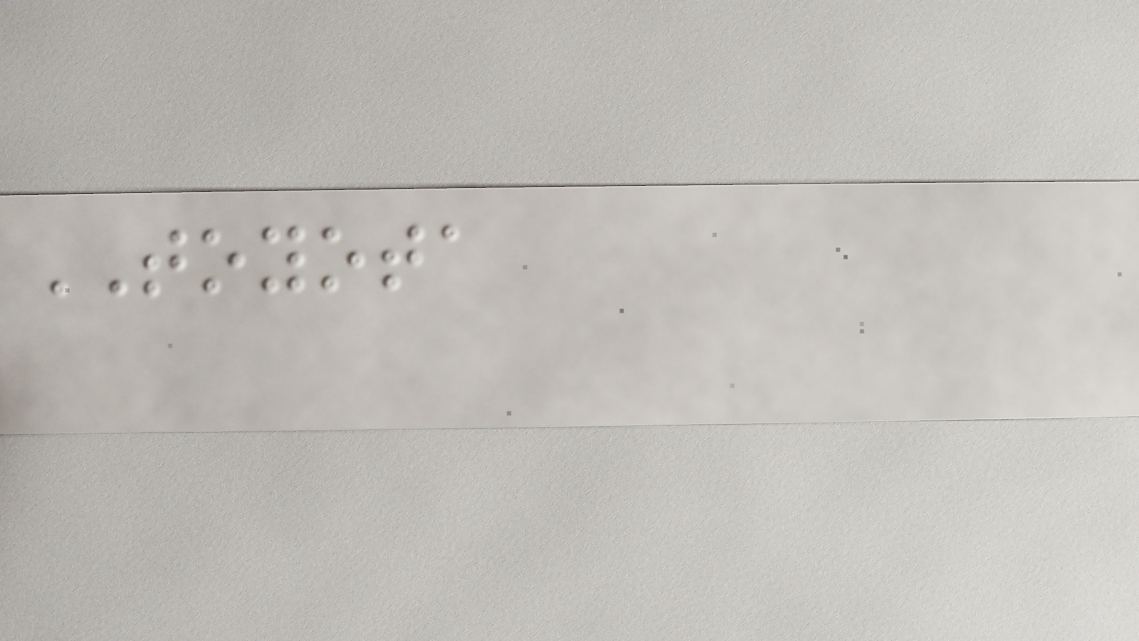TOYOTA
